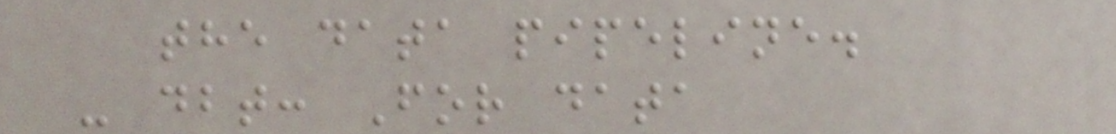the data pipeline.
- dbt: For data
